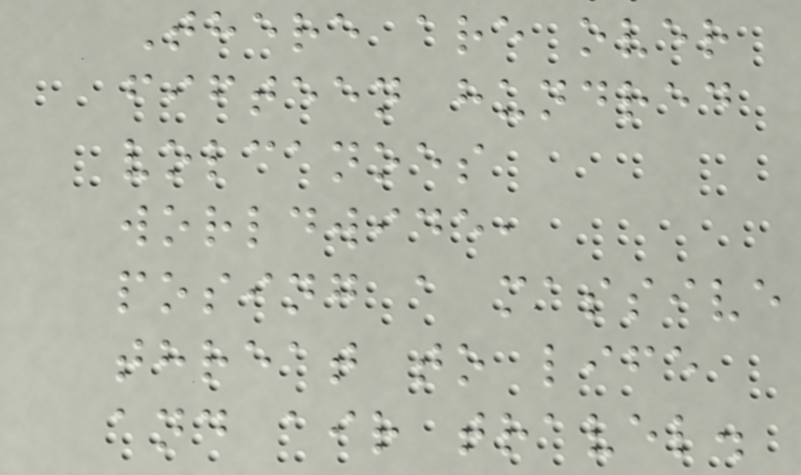There are over
fifteen hundred
volcanoes
worldwide,
posing a massive
threat to life
and air travel.
